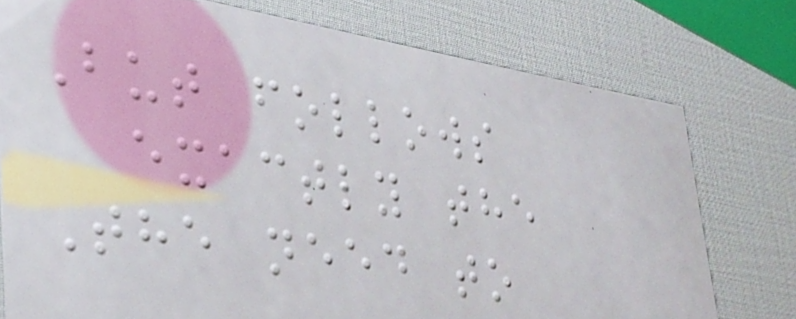But follows
exactly the
The need to
